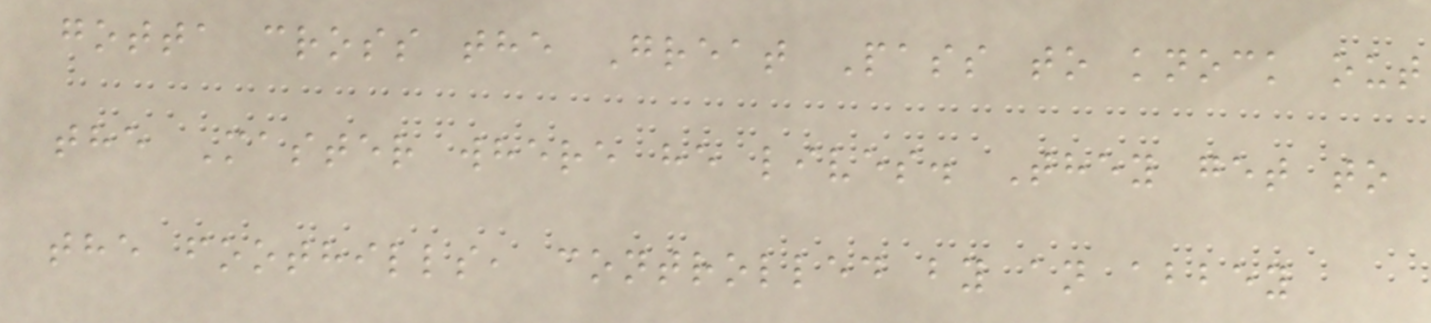gotta cross the Great Pass to knock out
the Master where he lives. They get to
the foothills, controlled by an abbey
